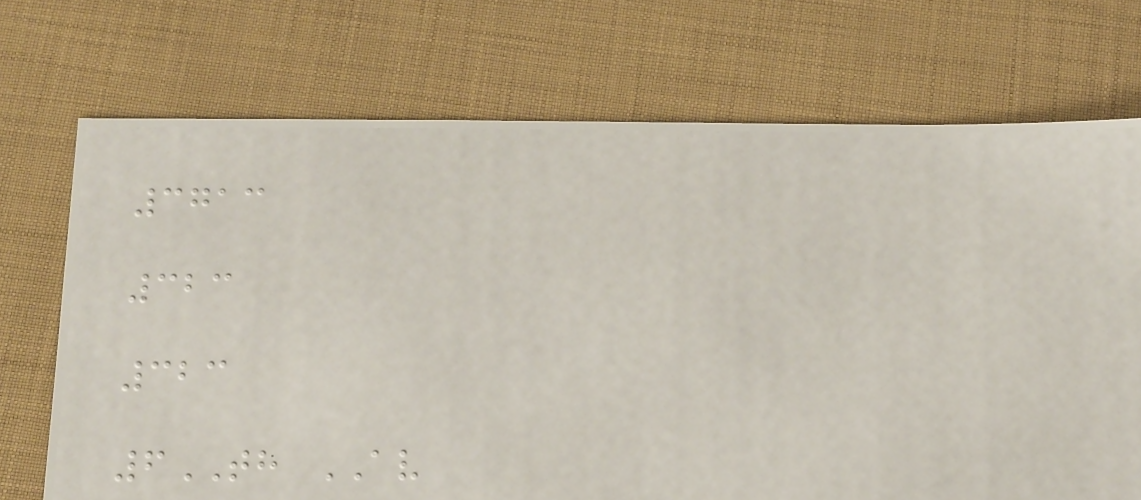3713
323
323
6TH AV
